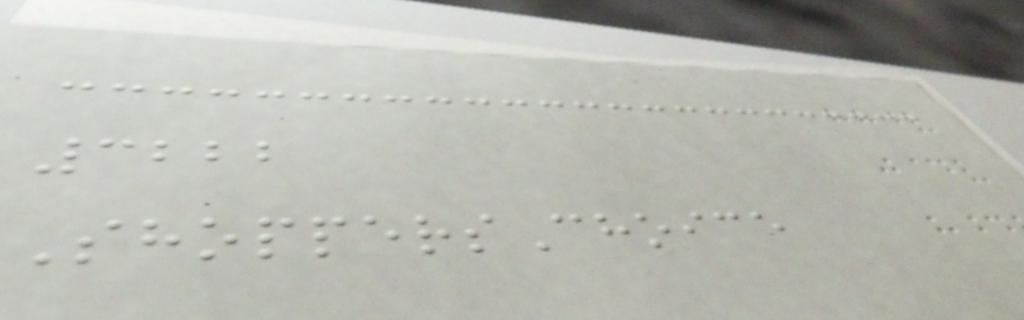3222
ShoppersChoice
